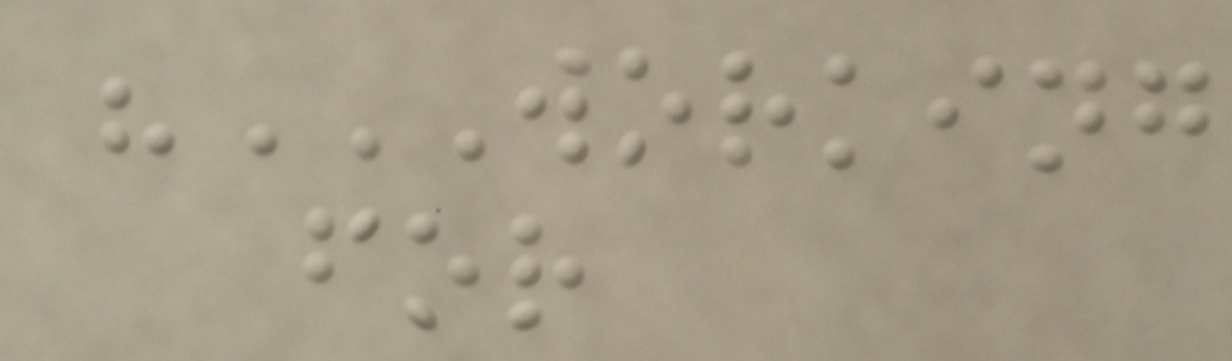"WORKING
FOR
